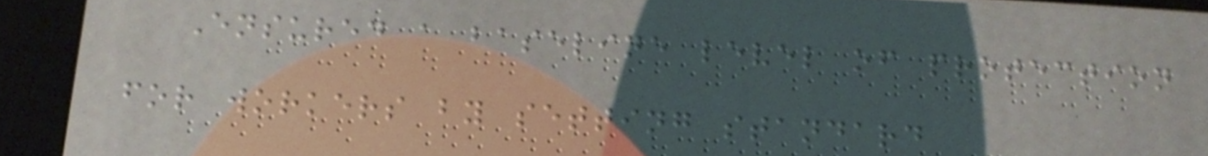Ensured a baseline level of protection
for workers by setting standard
